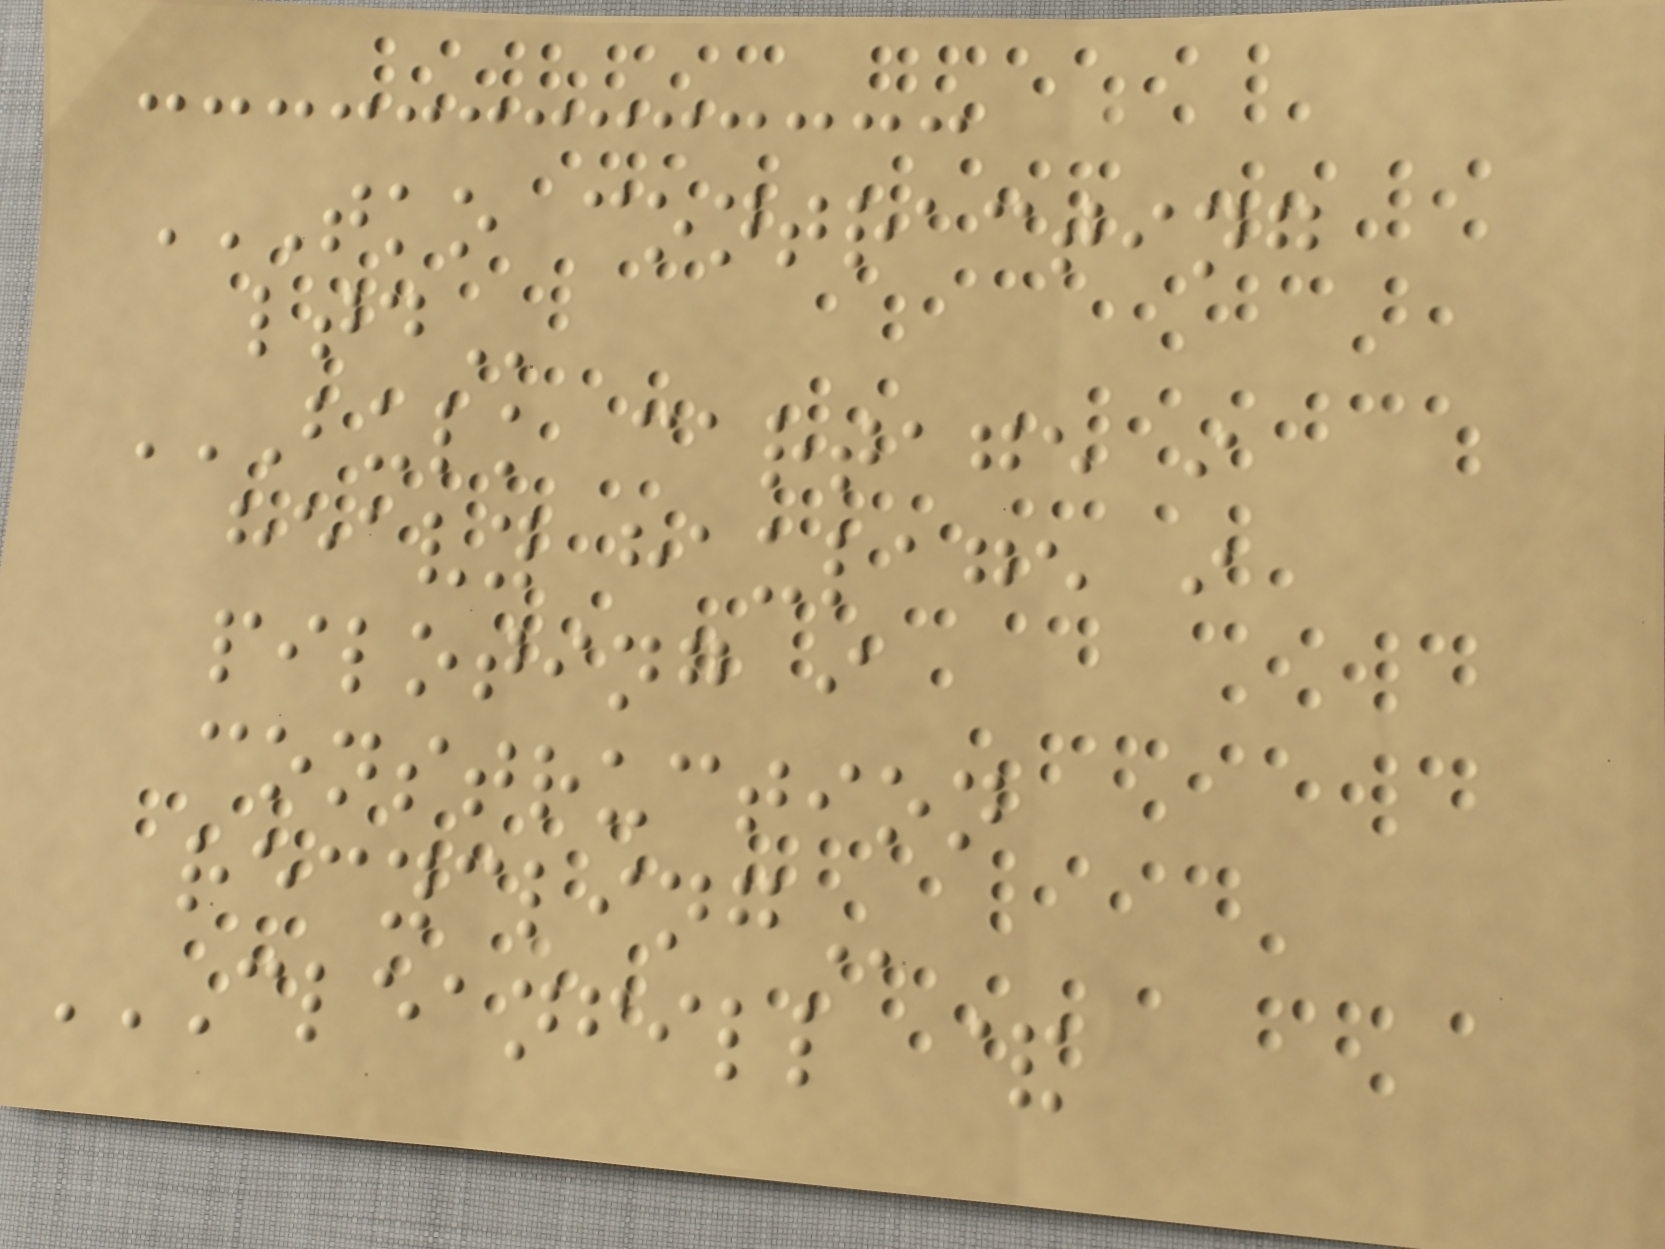TKO CONTRACTING
LTD
BULK CARTAGE I
HEAVY HAULAGE I
PILOTING I
CONSTRUCTION
RECYCLING
CLEANFILL &
